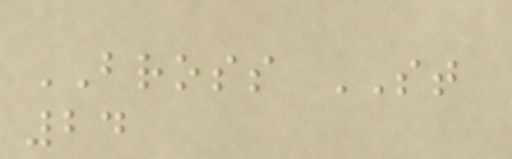BROSS ST
24
